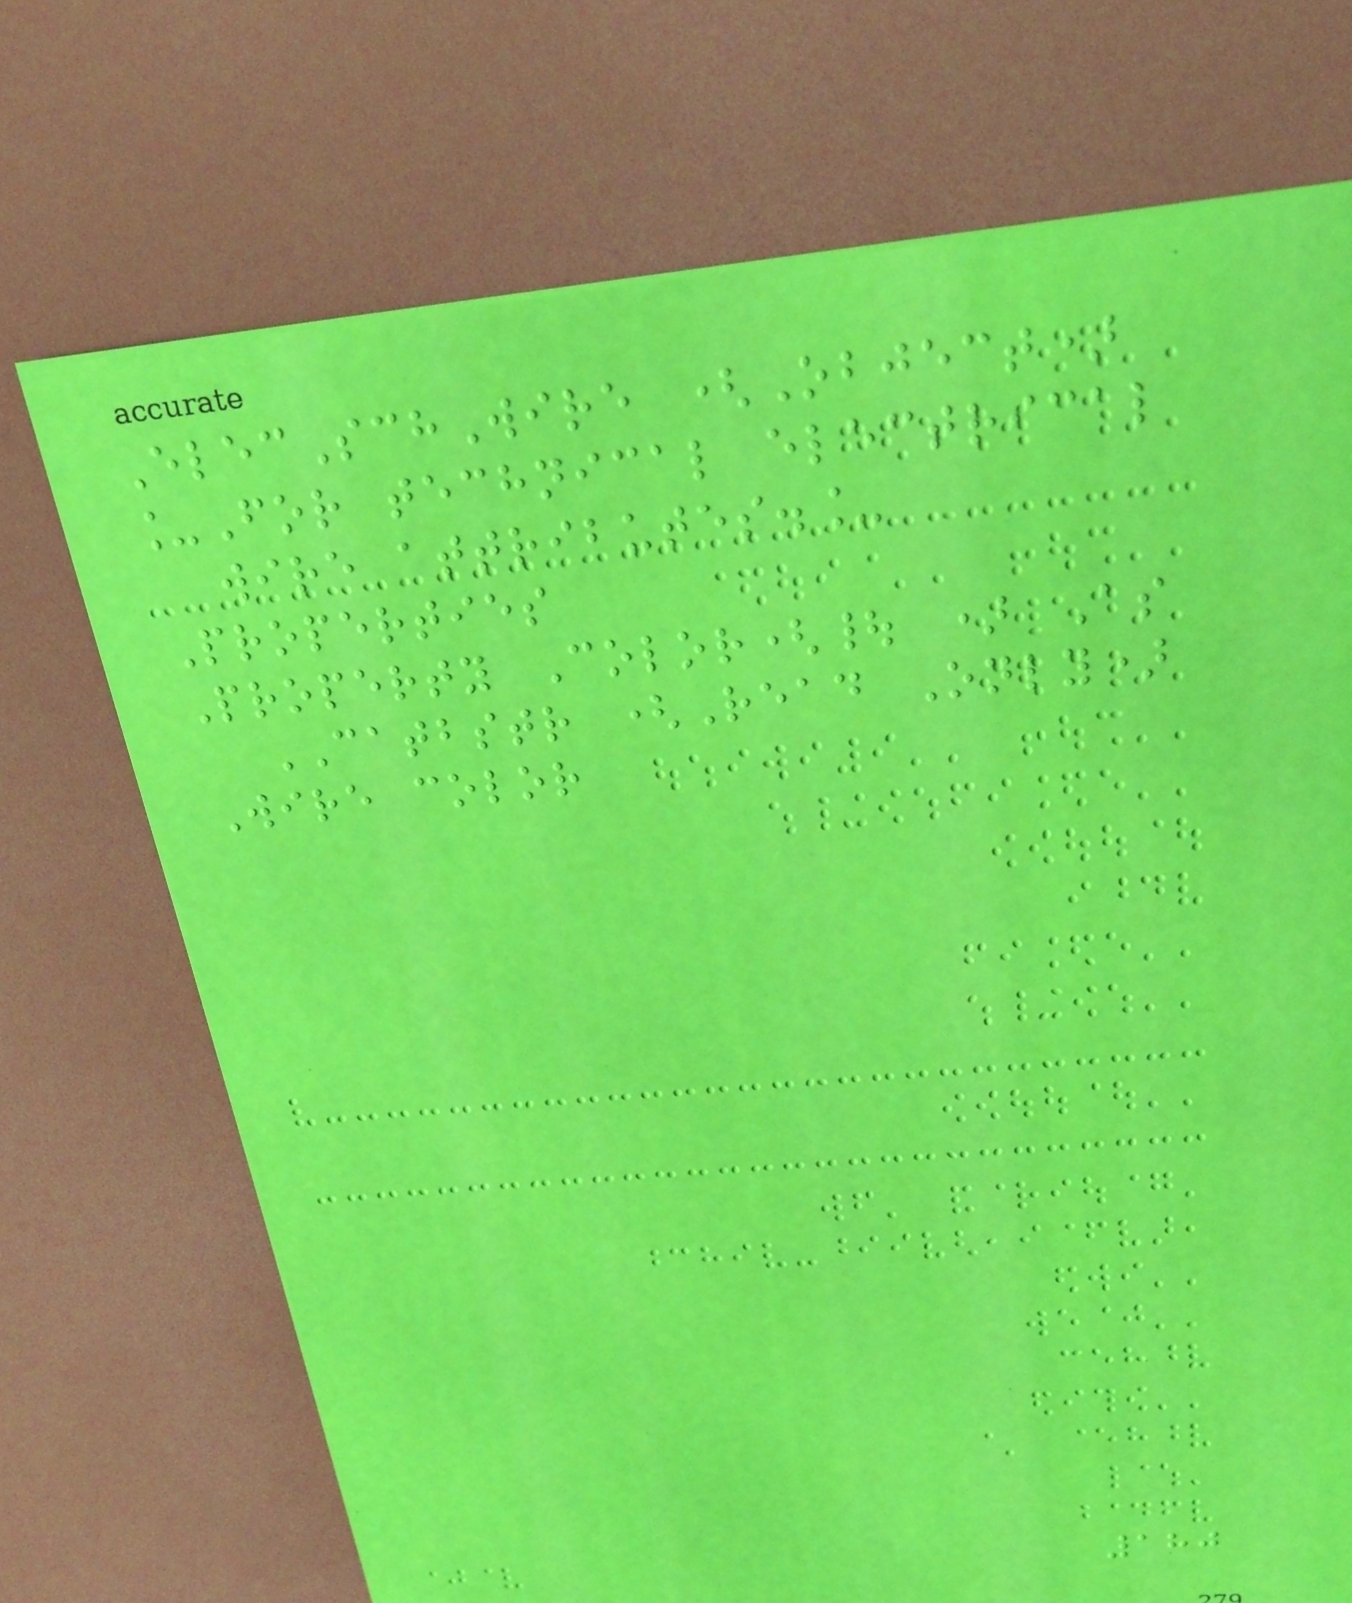ElecSchWire (Object)
_For technical electrical
wire attributes._
Properties
Property Color(| ) As
CATBSTR (Read Only)
Wire color
180
